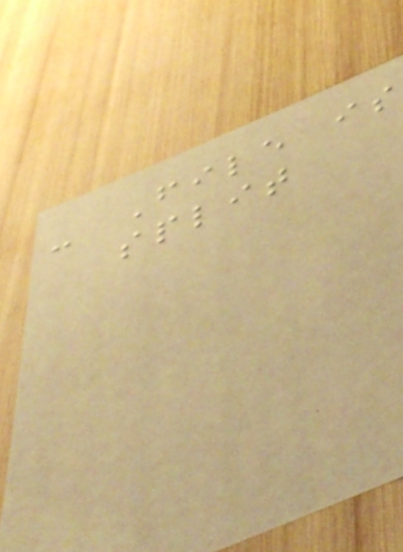- File is
split
